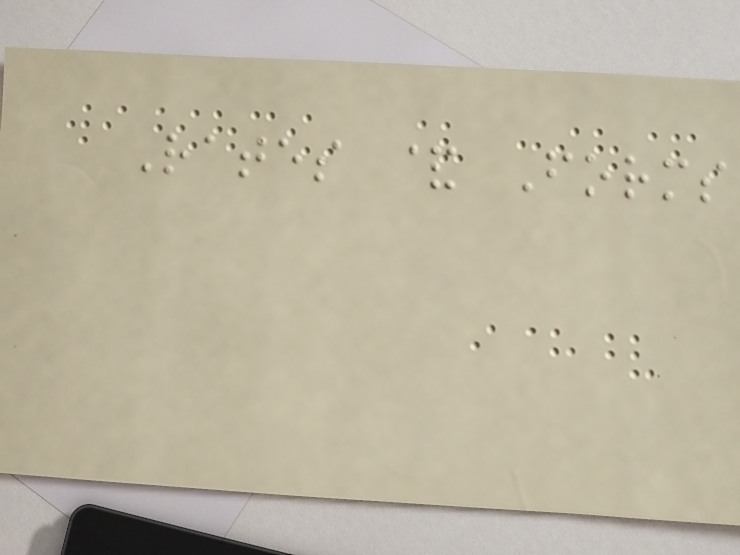Rates & Forms
